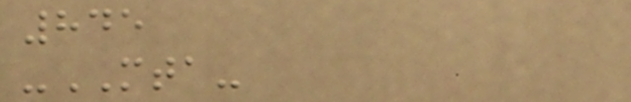845
-MTA-
